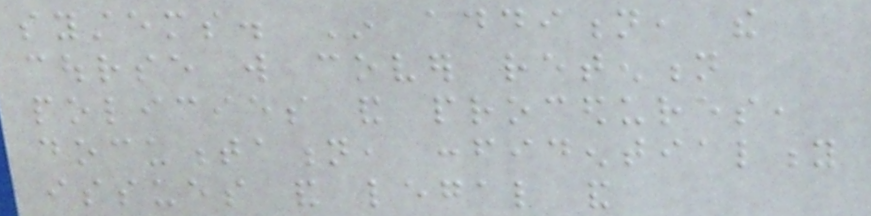systems. In addition, the
course will cover retention
policies and procedures,
documentation, confidentiality
issues and legal and
